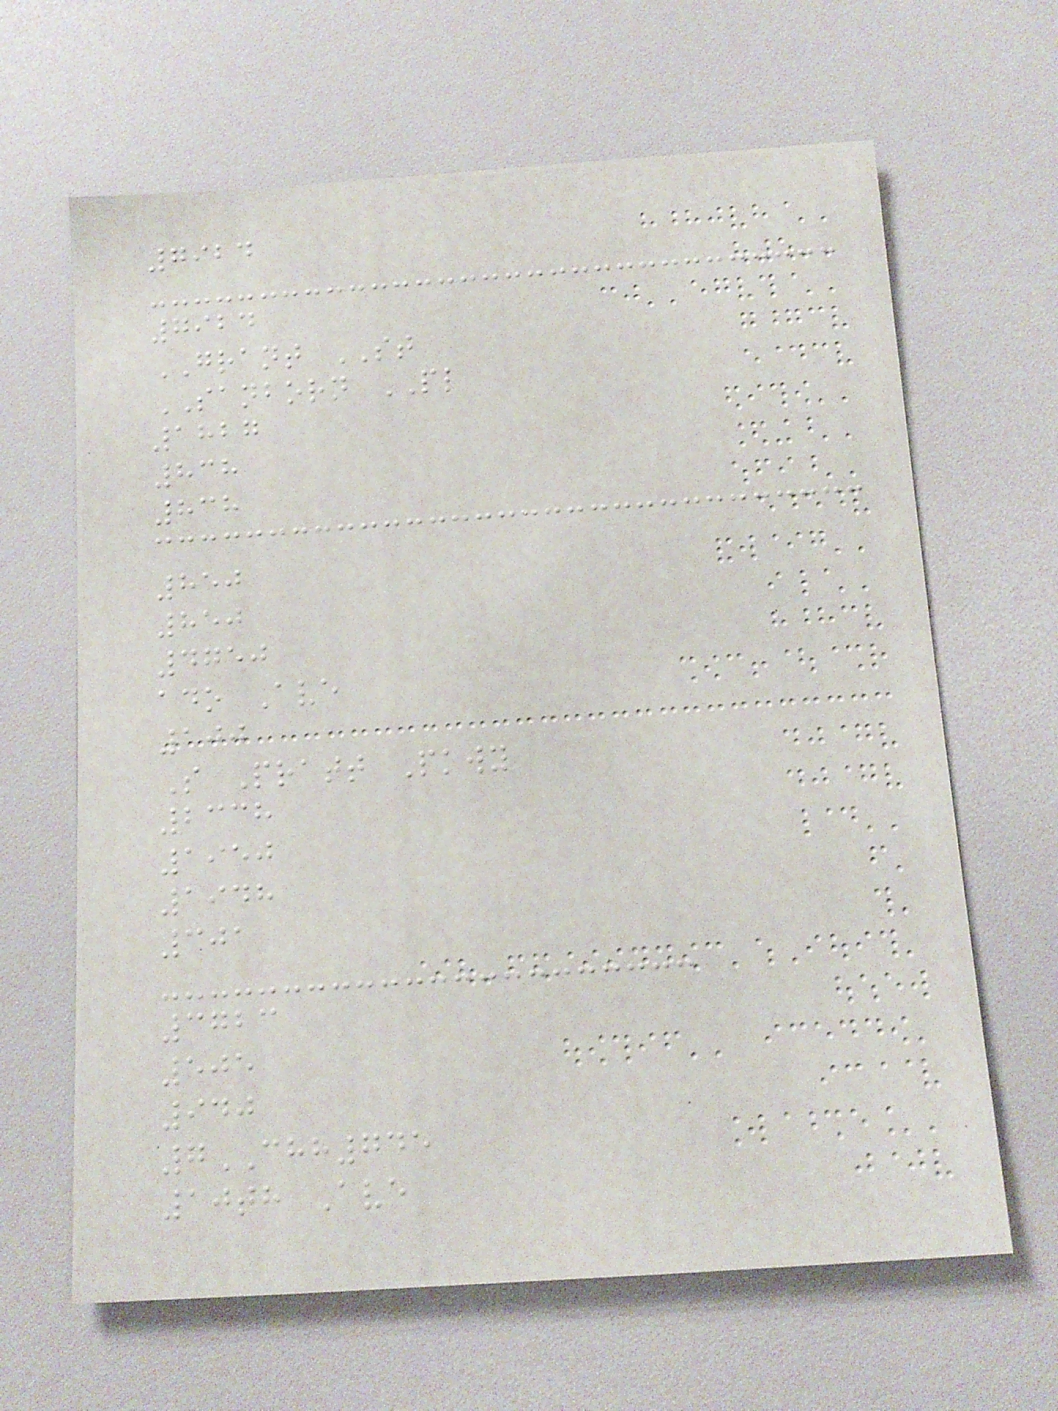7924
7924
GRANT ST
SANBORN PL
1827
838
838
850
850
4750
ado Ave
100
S Pratt Pkwy
2338
1950
1948
301
3723
505
940
7CHH745
10th Ave
